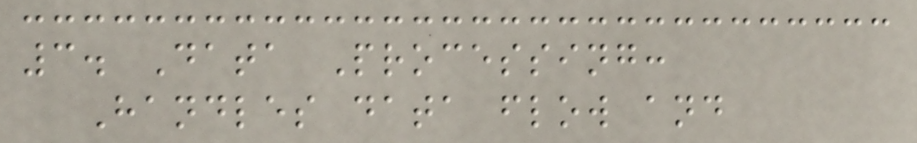3. Data Processing:
Handles data flow and
